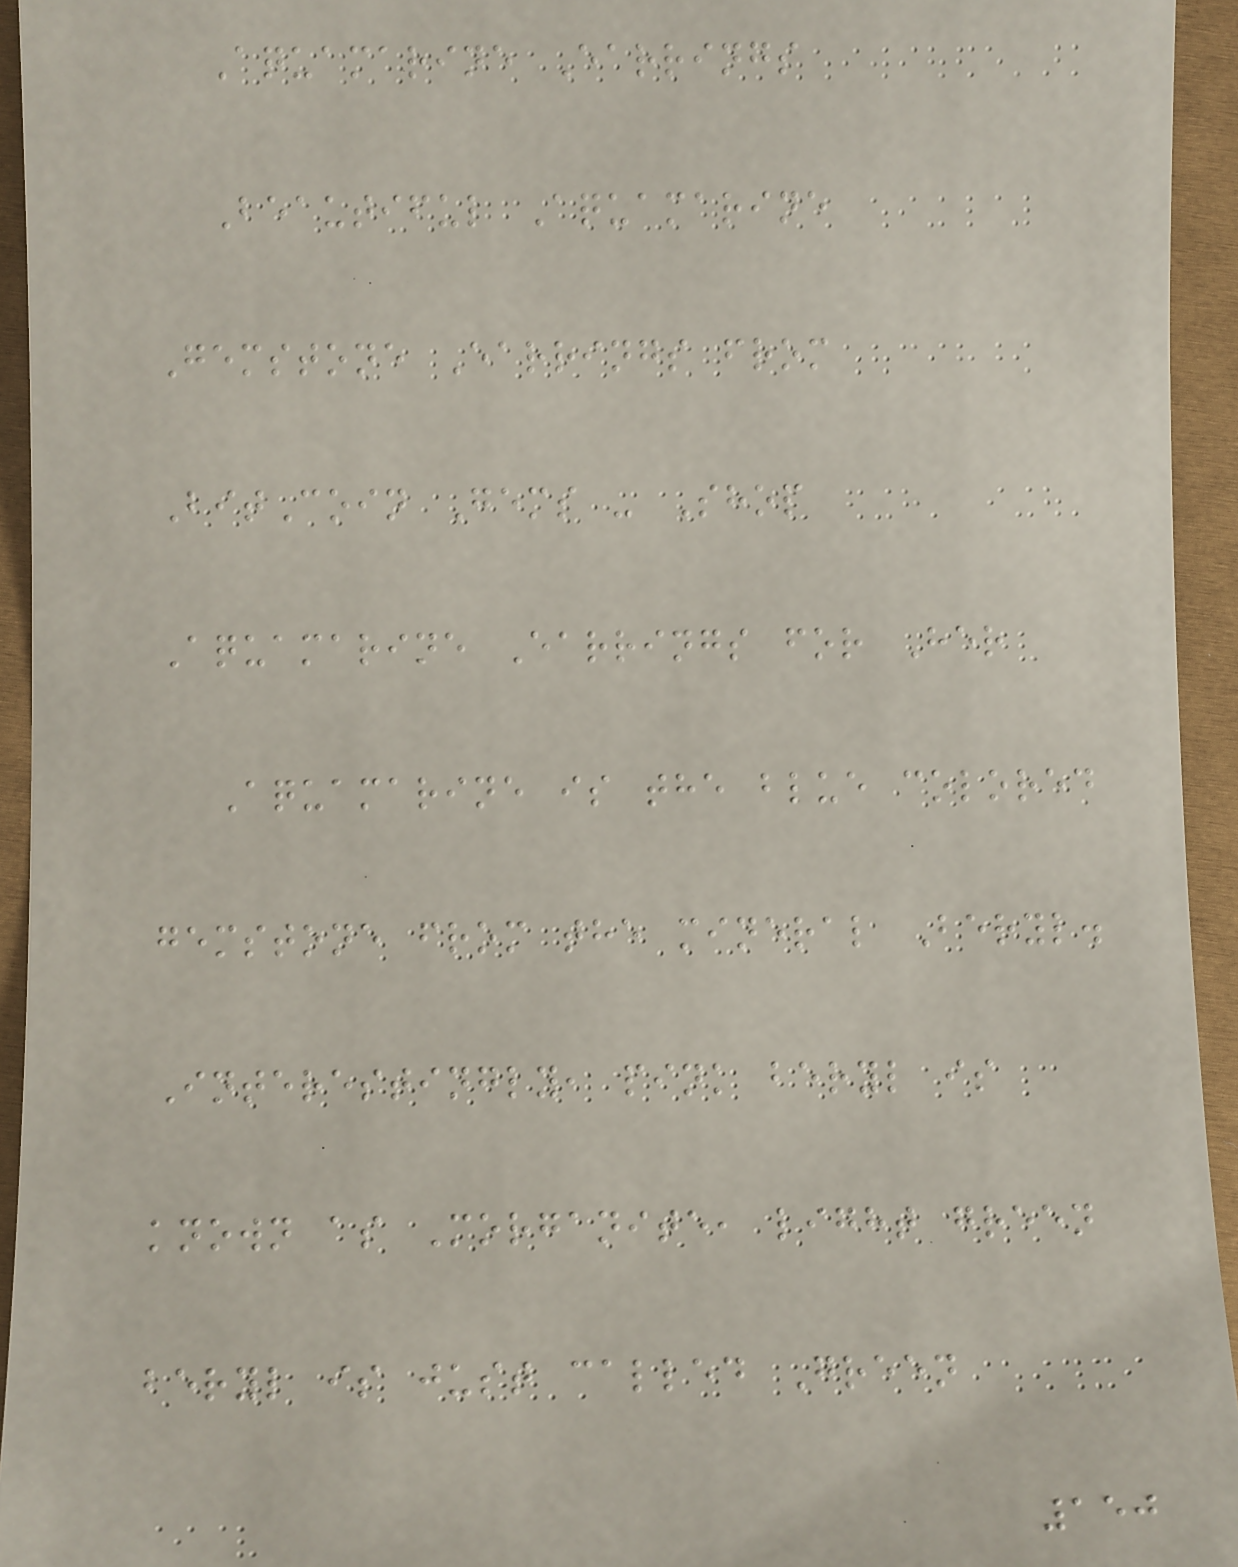Aquamarine Earrings
Beautiful Aquamarine
Gemstone Earrings from
BitCoin Gems - Shop
Aquamarine Earrings for Her
Aquamarine is the blue colored
gemstone from the mineral Beryl.
Interestingly, pink beryl is
known as Morganite, light green
beryl is just called Green
150
